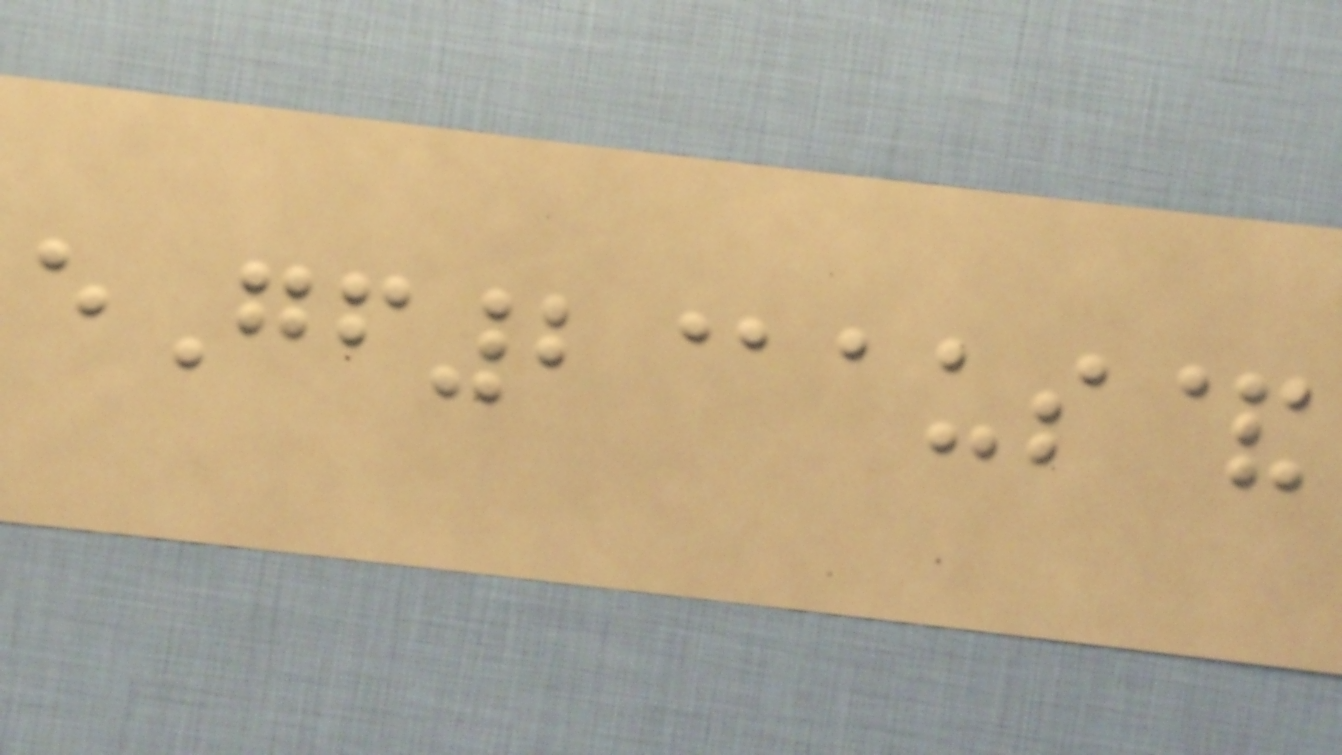eGf2@aus&
